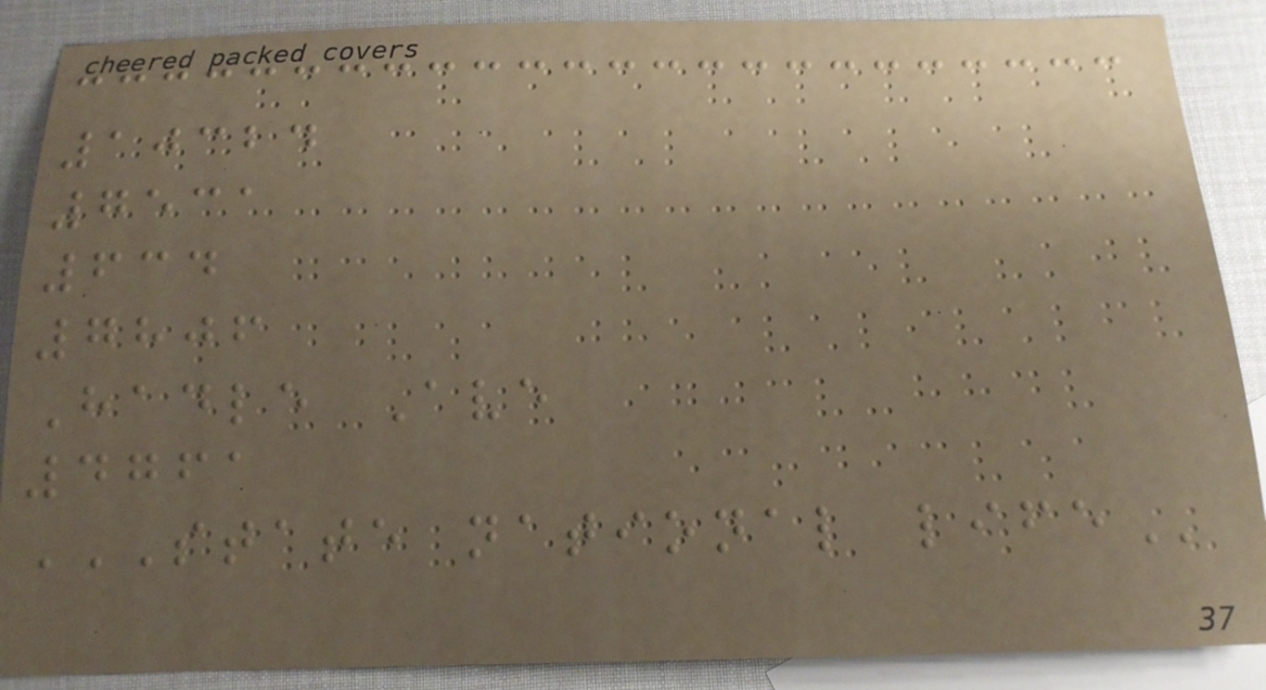10324
7531
634
7806
Hadle Ave
4761
STATE NATIONAL LIFE
